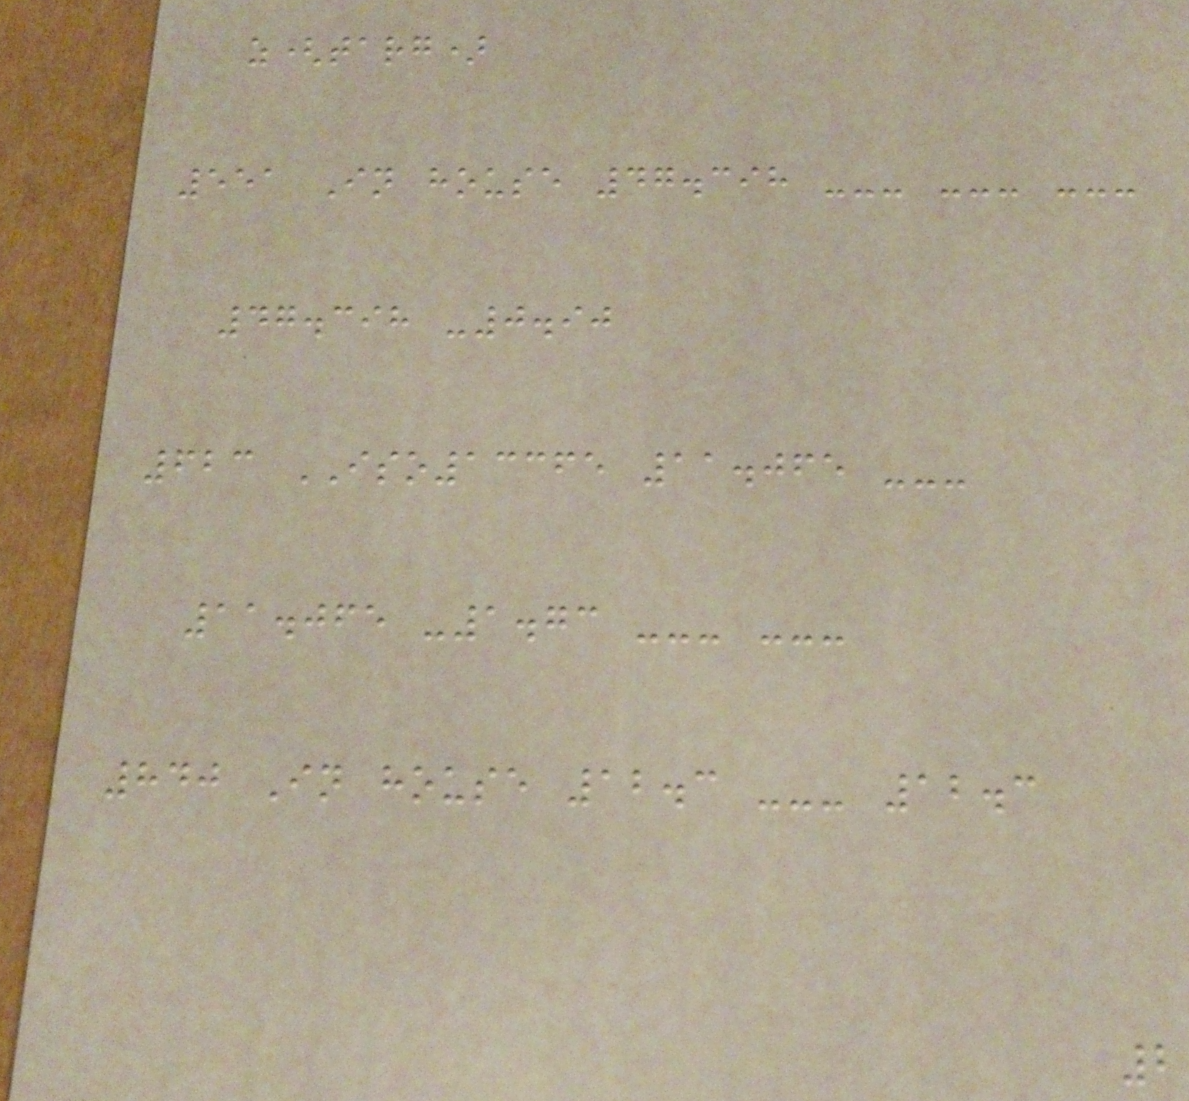z(targ)
551 In house 47.398 --- --- ---
47.398 -0.90
623 ISO13365 11.065 ---
11.065 -1.73 --- ---
840 In house 12.3 --- 12.3
2
